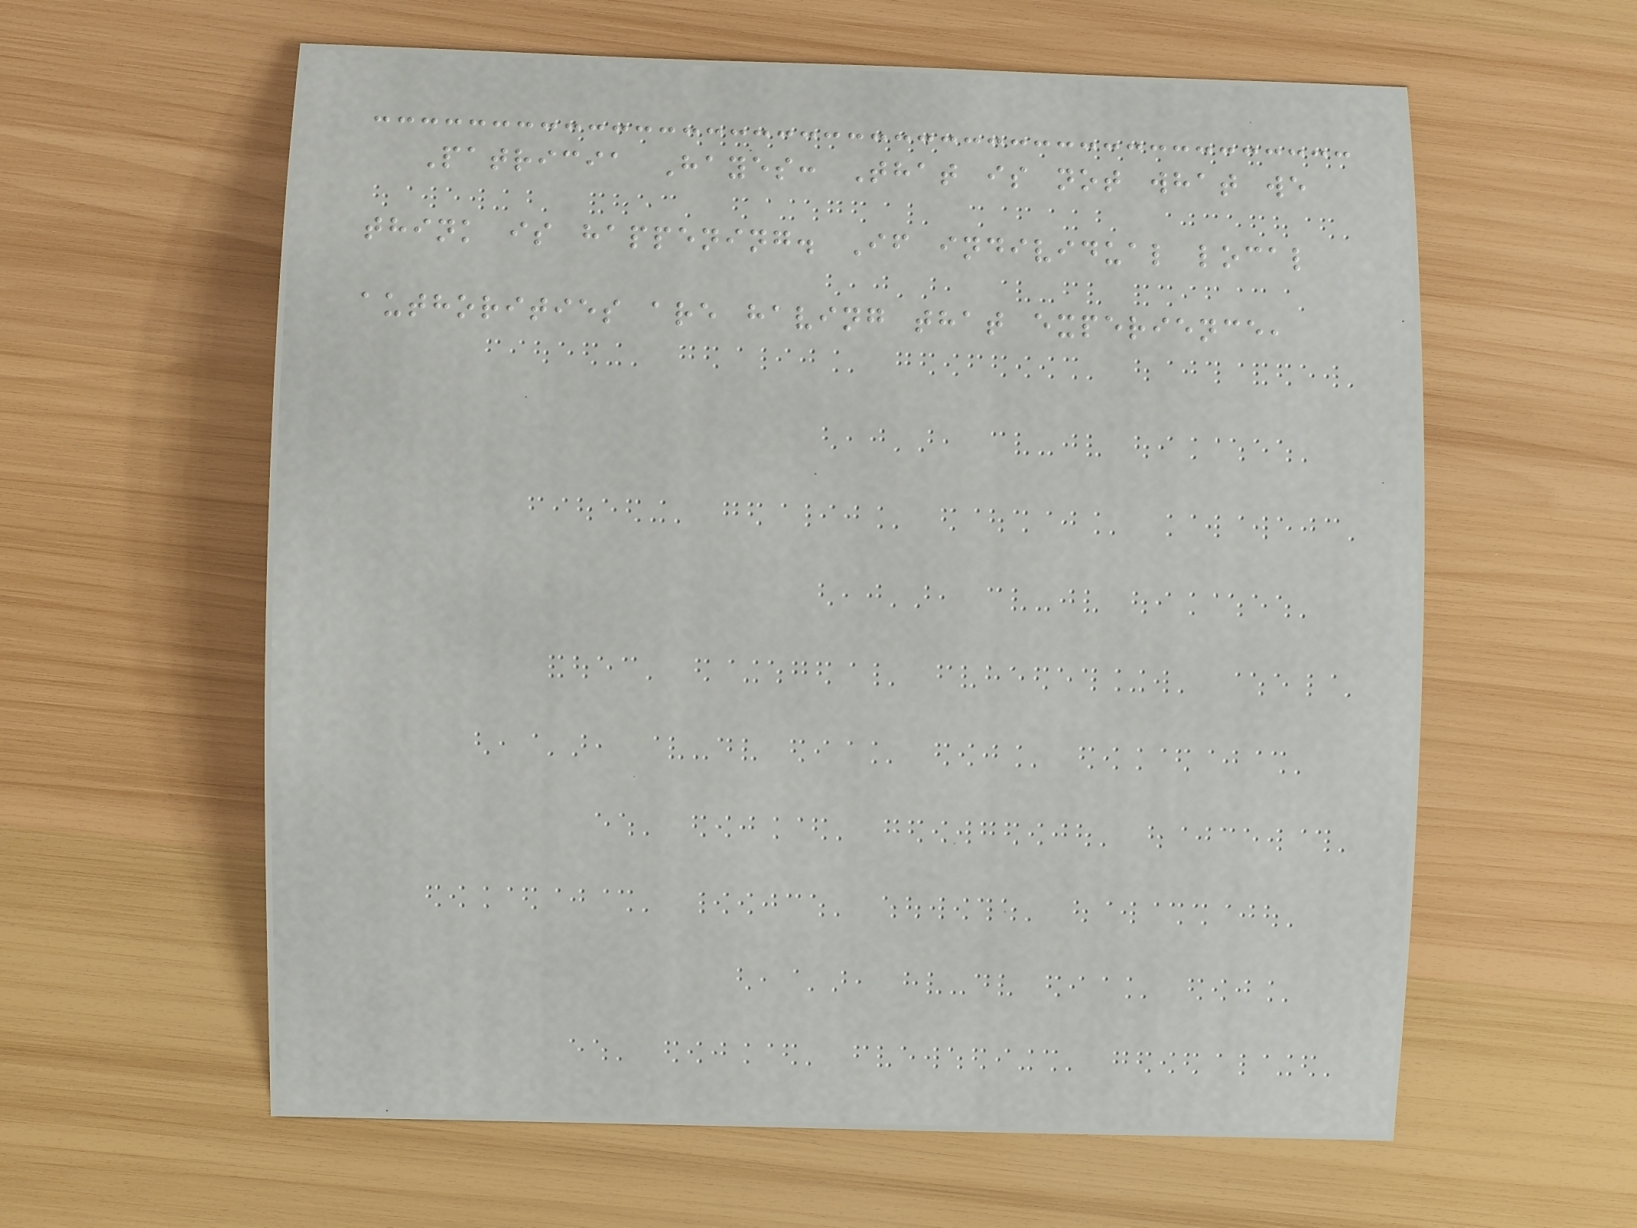Patricia Hayes: That is not what we
think is happening. If individual local
authorities are having that experience,
